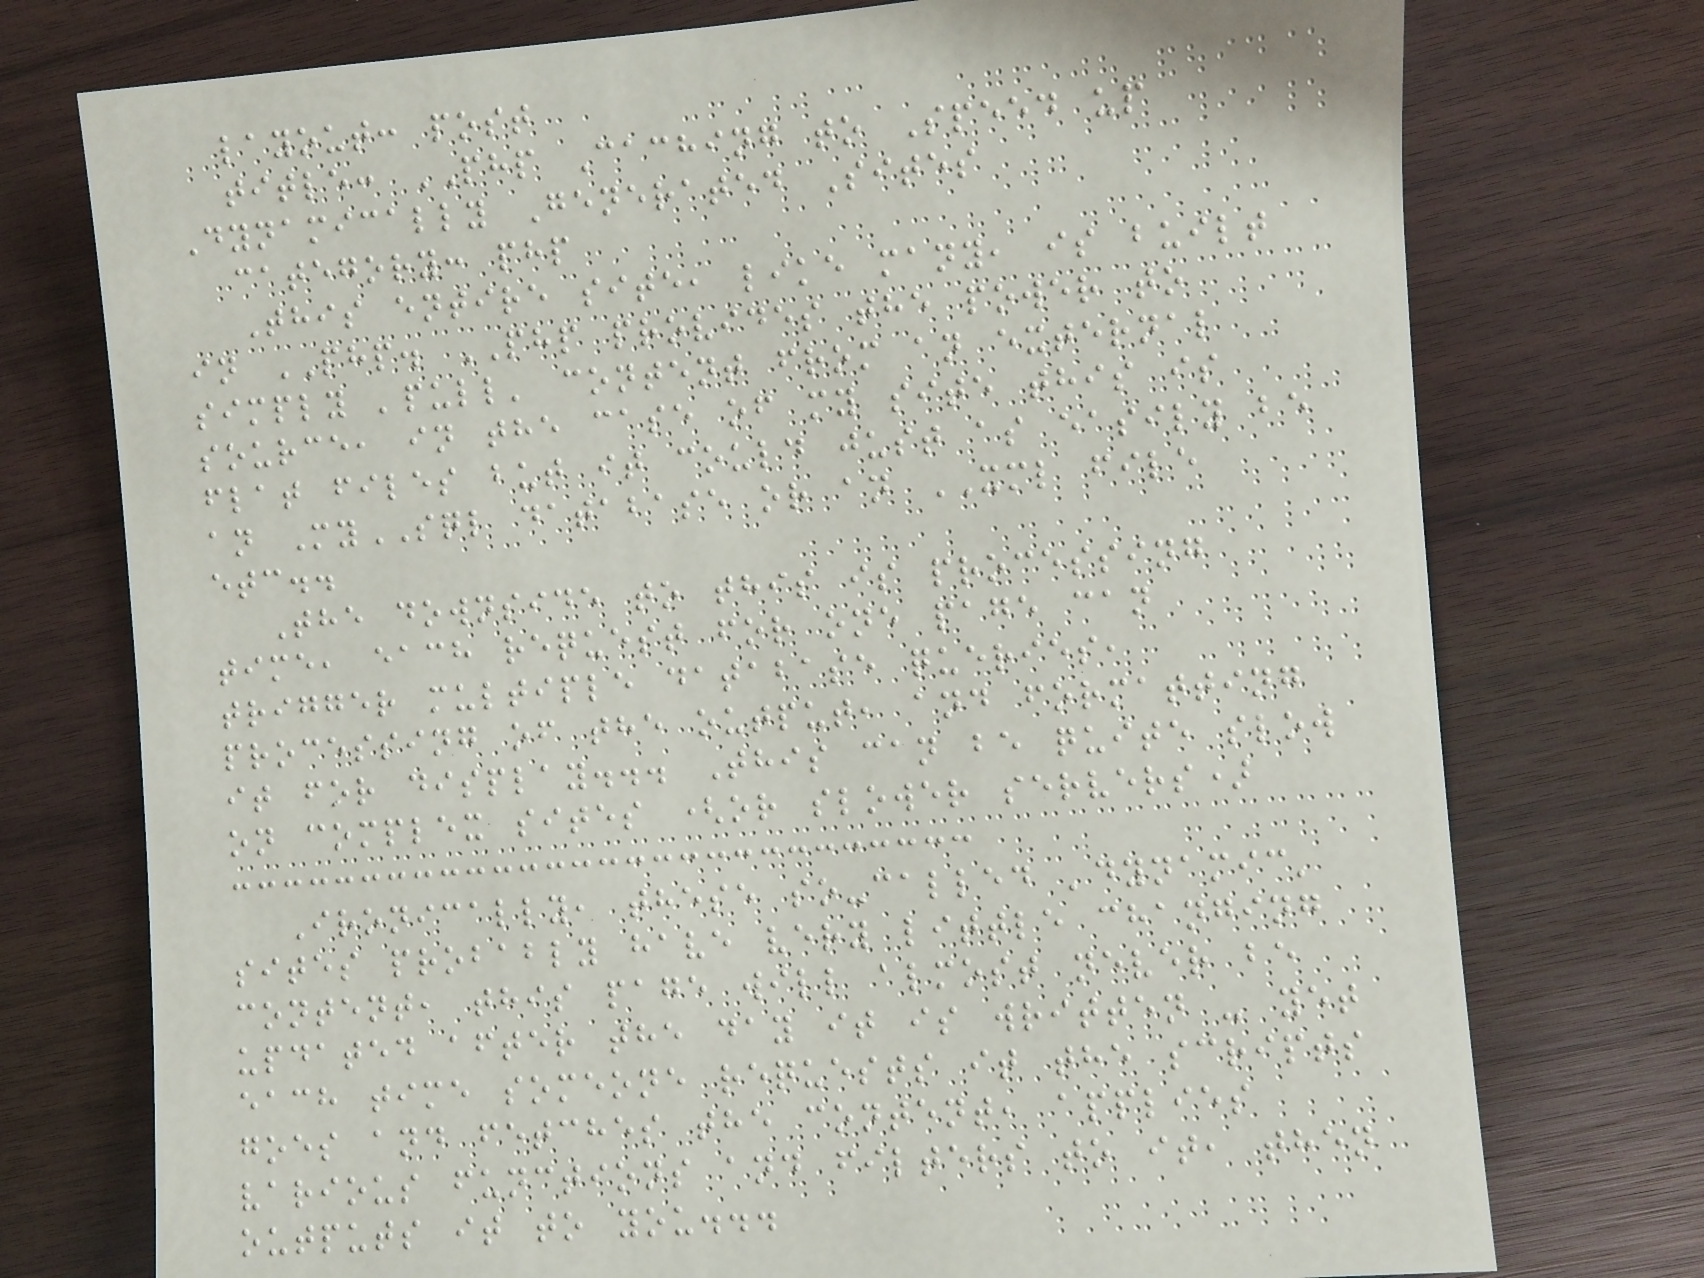layout: post
title: PHP Caching to Speed up
Dynamically Generated Sites
category: php
This entire site, like many, is built
in PHP. PHP provides the power to
simply 'pull' content from an external
source, in the case of my site this is
flat files but it could just as easily be
an MySQL database or an XML file
etc..
The downside to this is processing
time, each request for one page can
trigger multiple database queries,
processing of the output, and formatting
it for display... This can be quite slow
on complex sites (or slower servers)
Ironically, these so-called 'dynamic'
sites probably have very little changing
content, this page will almost never be
updated after the day it is written - yet
each time someone requests it the scripts
goes and fetches the content, applies
various functions and filters to it, then
outputs it to you...
